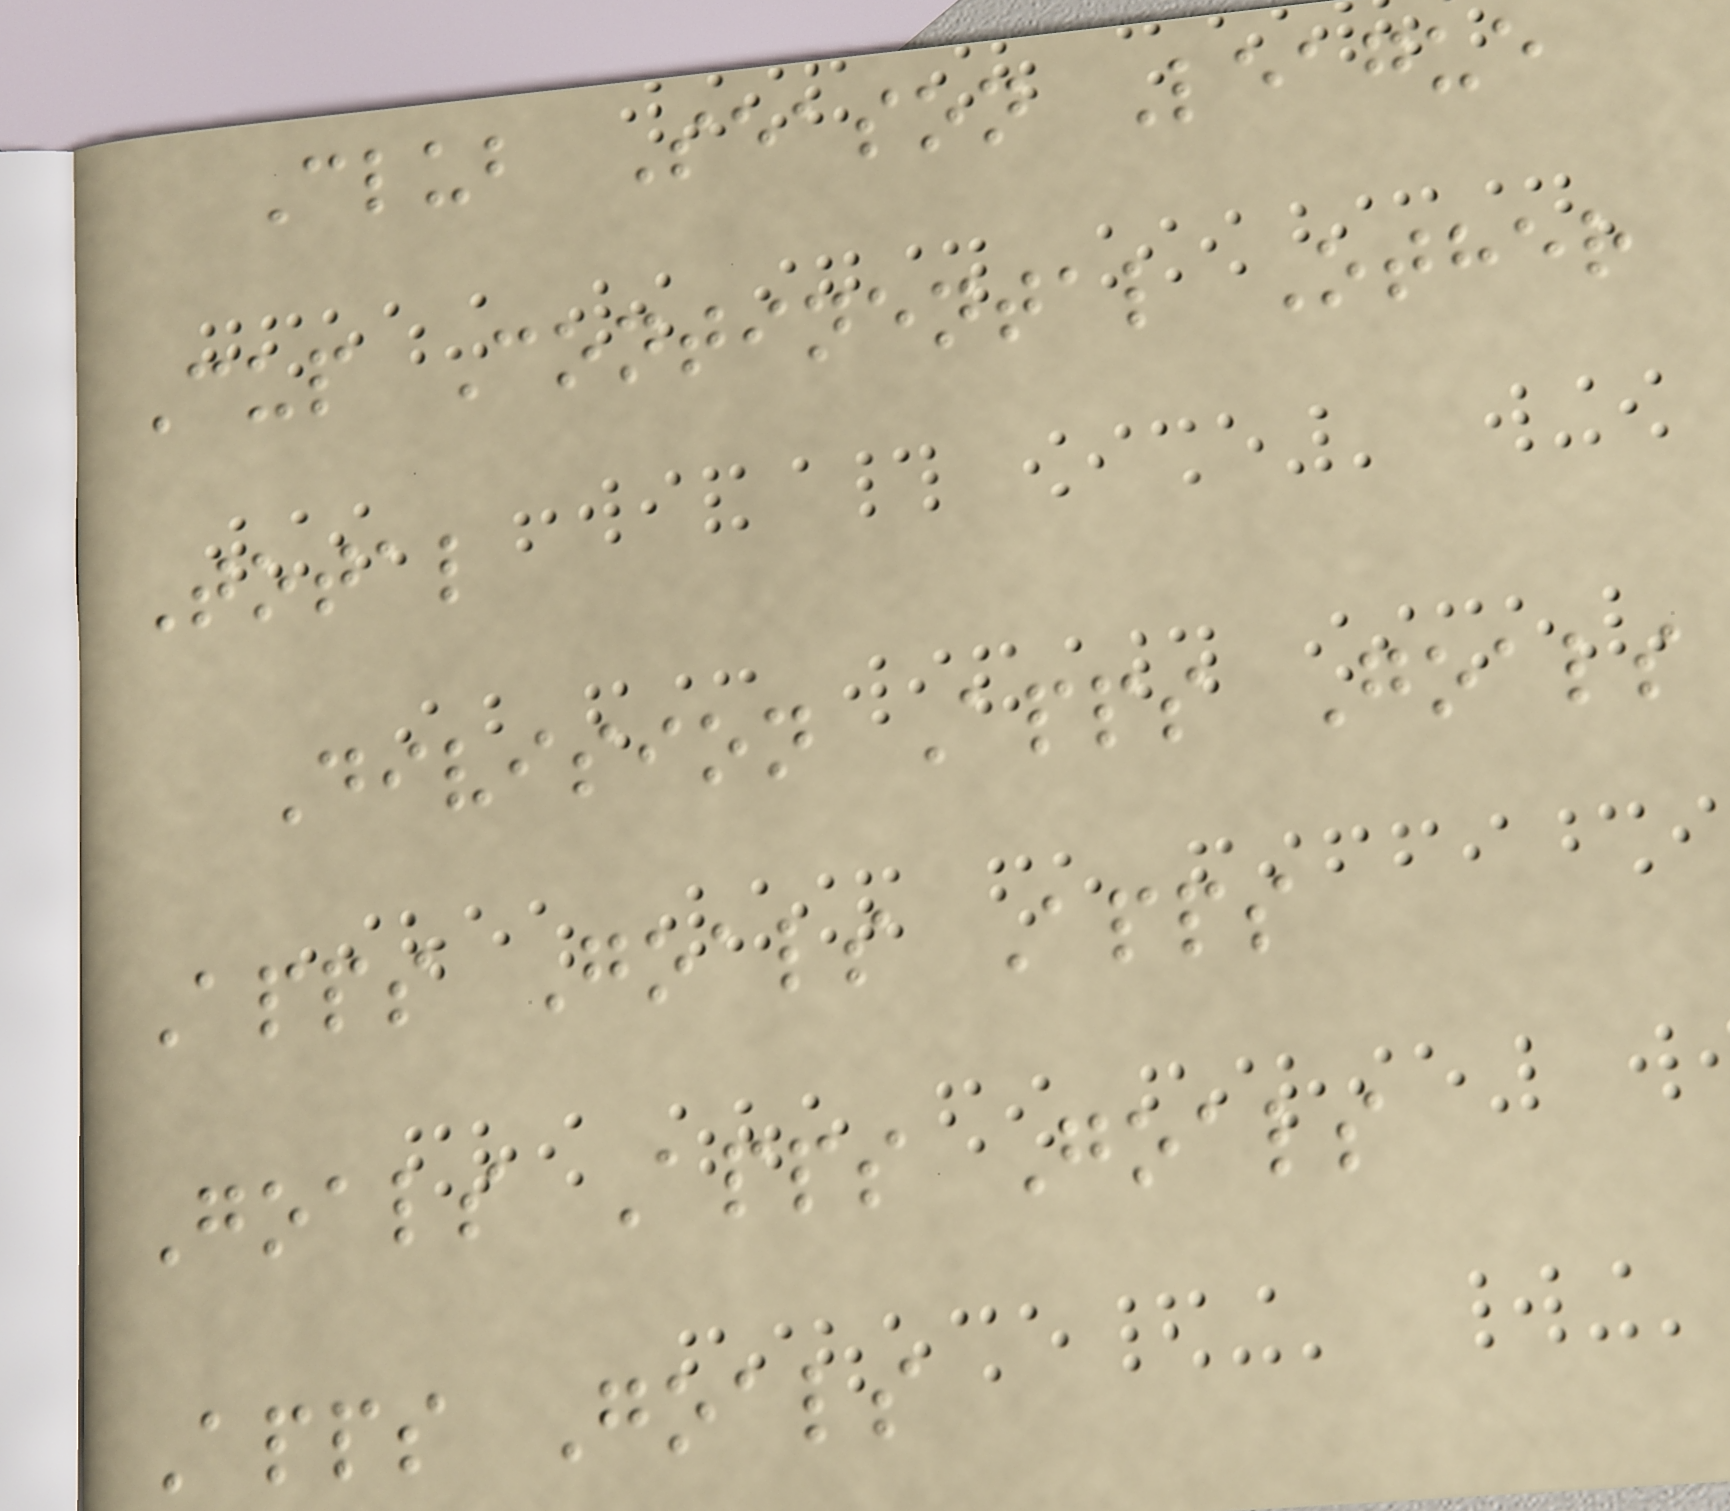Club Season League
Cup Continental Other
Total
Division Apps Goals
Apps Goals Apps
Goals Apps Goals
Apps Goals
